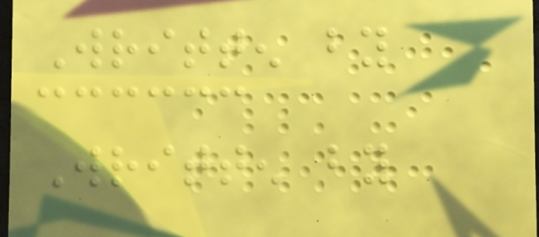Written by
Written by
